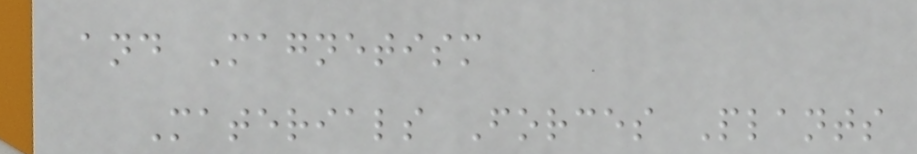and Magnetism
Materials Forces Plants
